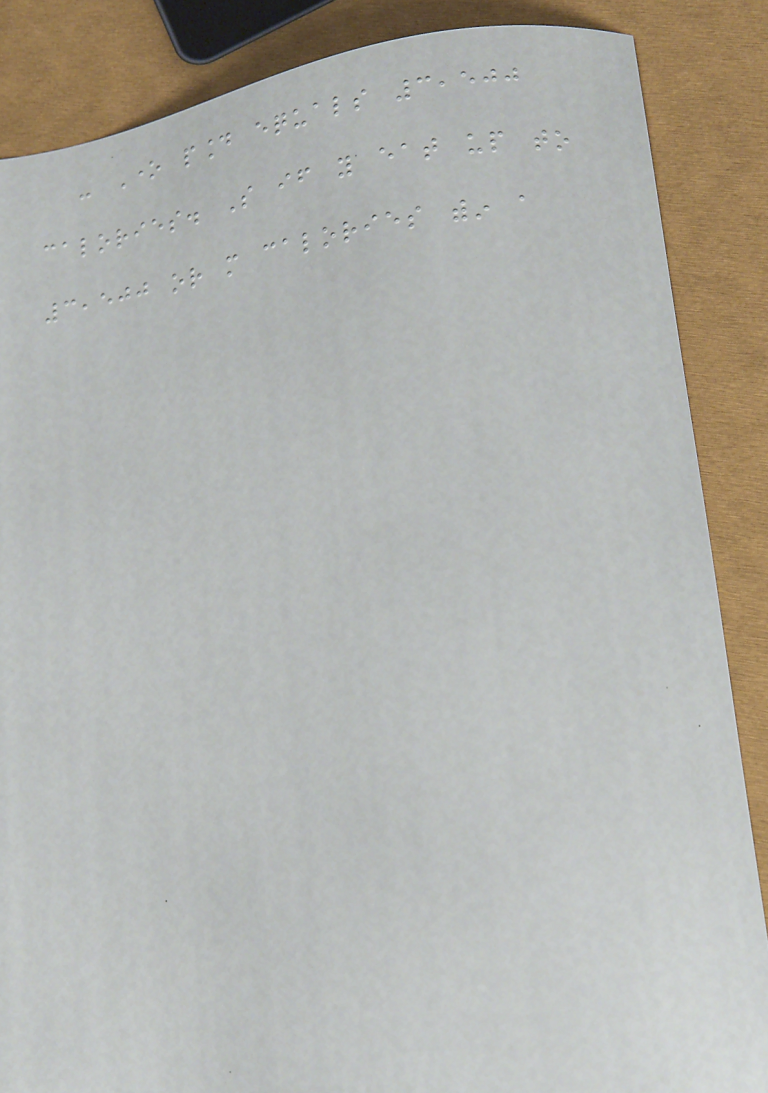- One pound equals 3,500
calories. So if you eat up to
3,500 or more calories within a
